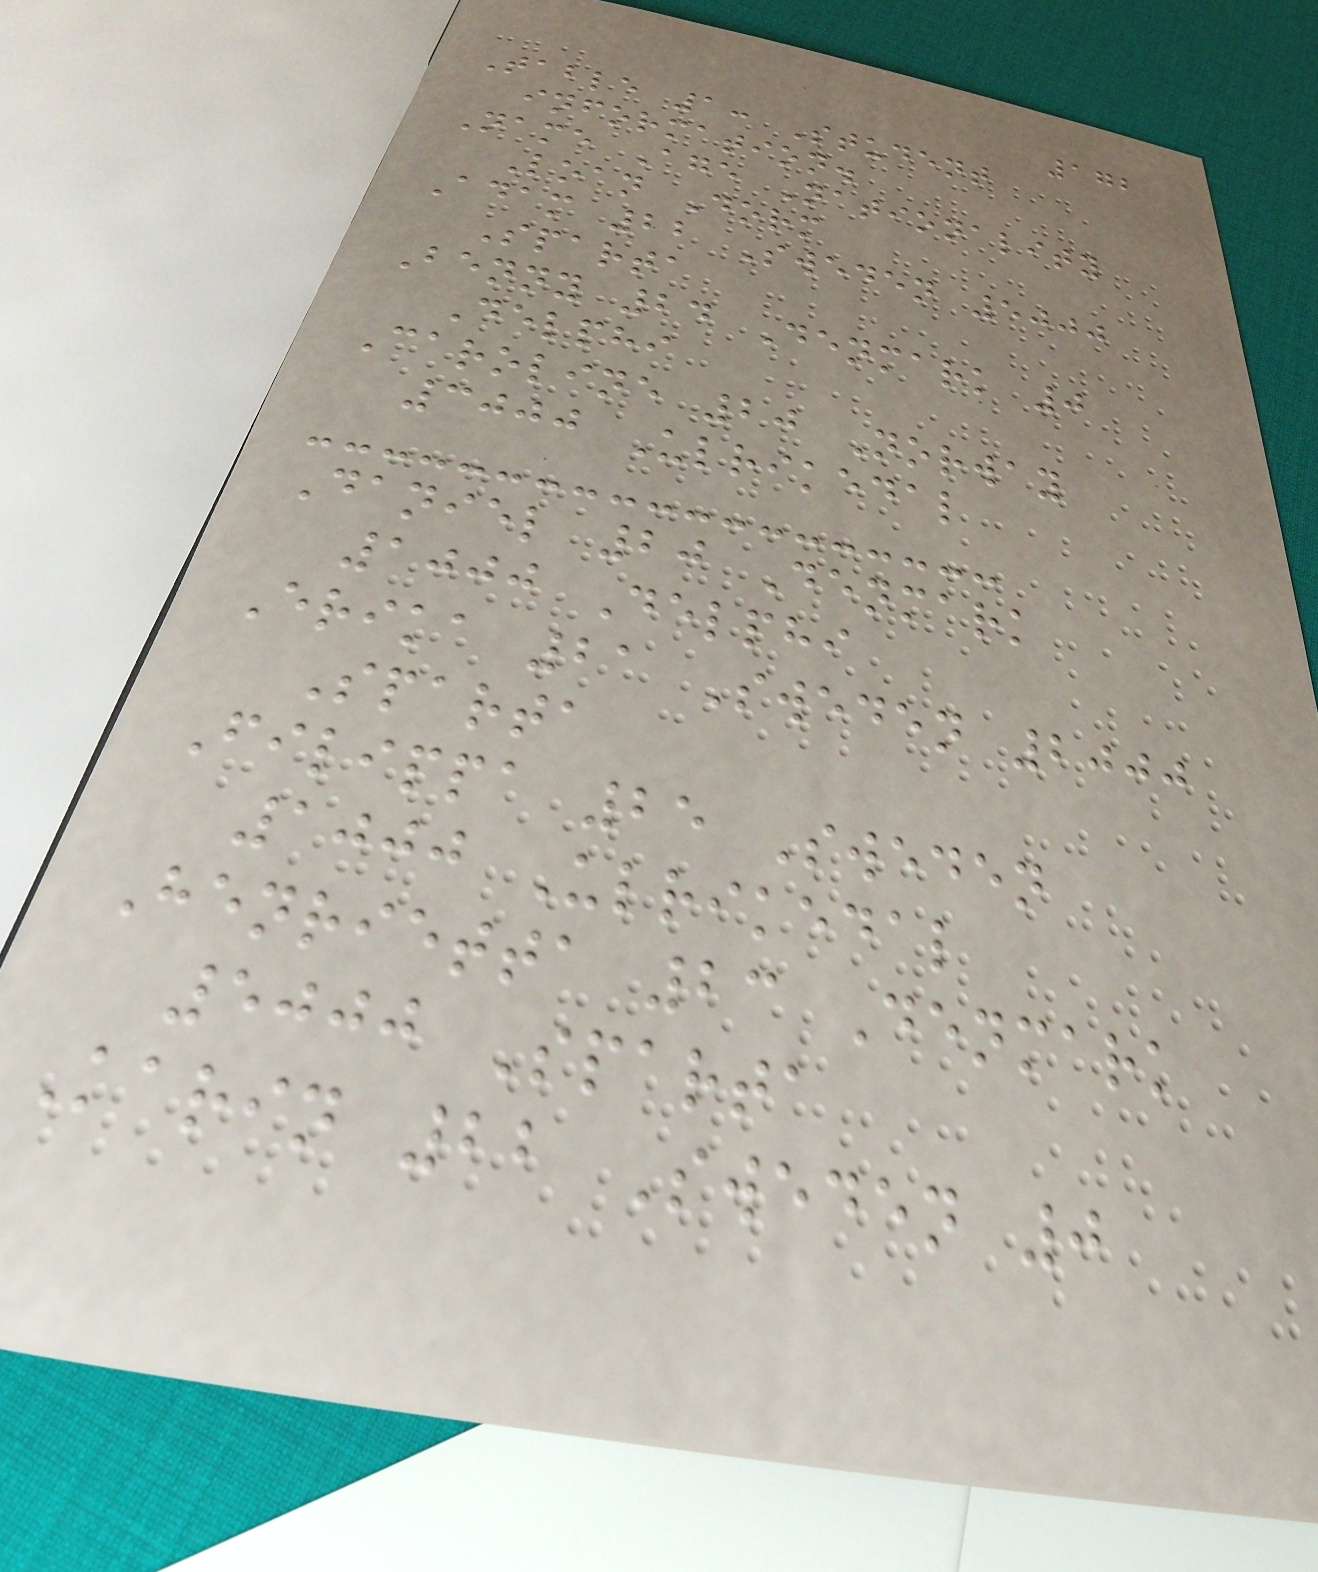172
Table 1: Student
information.
Name Age Nationality
Loan Dorm
Adam 22 Sweden 5000
Sparta
Benny 24 Denmark 0
Delphi
Caroline 20 Norway
3000 Ulrikedal
Daniel 20 Denmark
1000 Delphi
Erika 21 Sweden 2000
Sparta
Filippa 25 Sweden
1000 Ulrikedal
Henrietta 23 Denmark
5000 Sparta
Karin 22 Sweden 0
